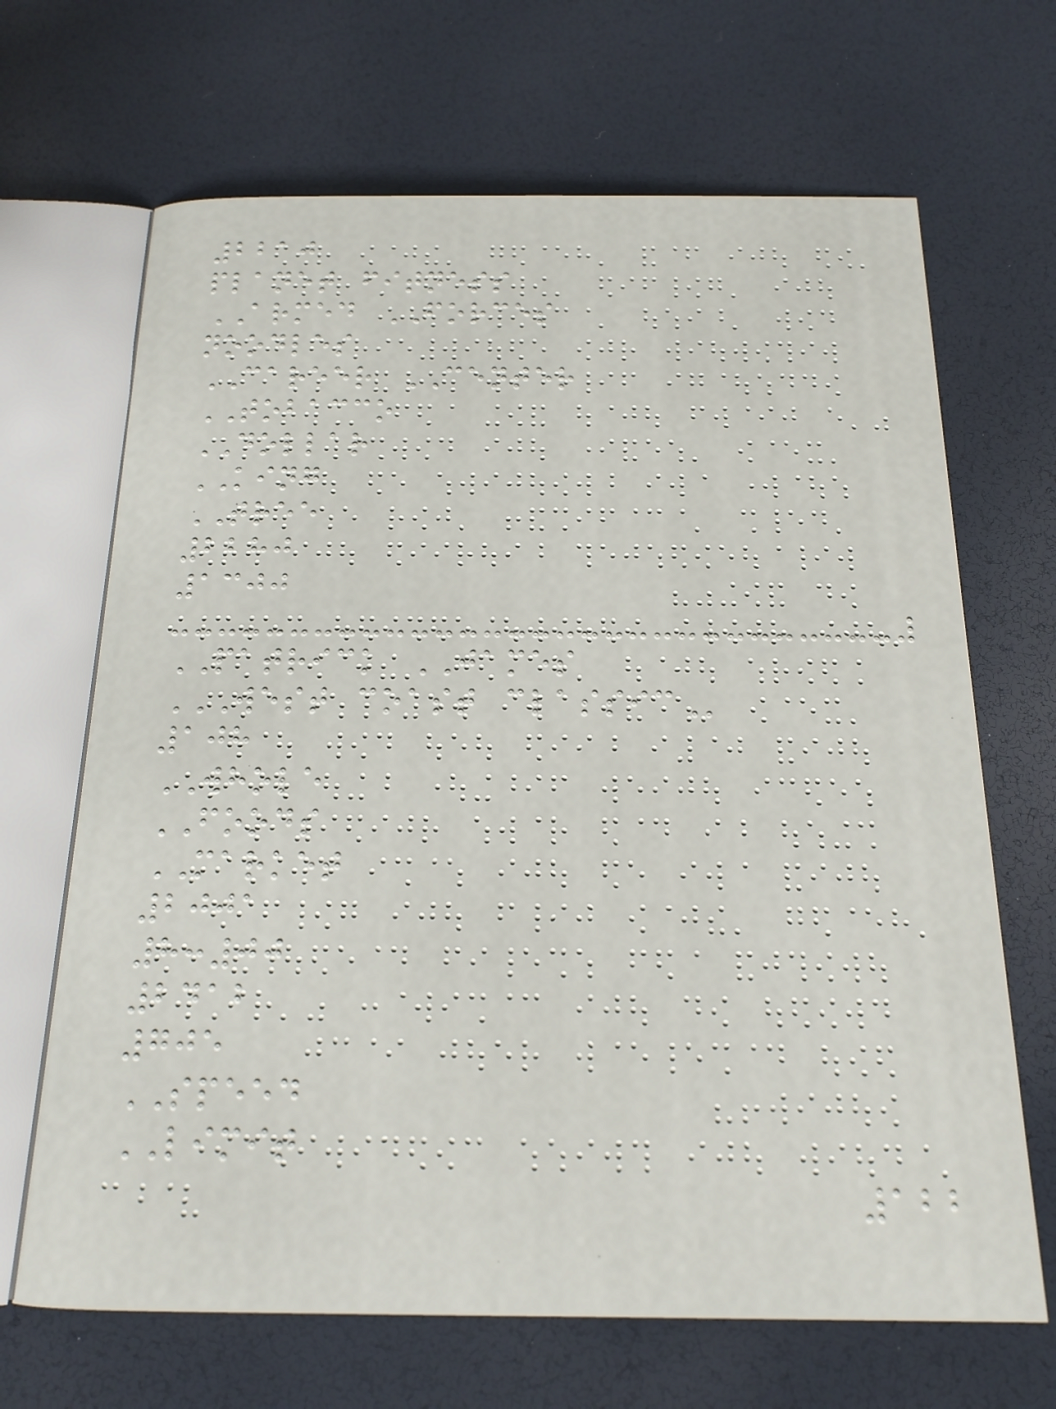2210
planet fitness
ARMED FORCES
noodles
CAREER CENTER
TOBACCO
DOLLAR
KING
TREE
2280
1300
PATRICK JAMES
WEST COAST CLASSIC
108
WHOLE
FOODS
MARKET
2001
8:00
2412
705
SPEED
LIMIT
122
